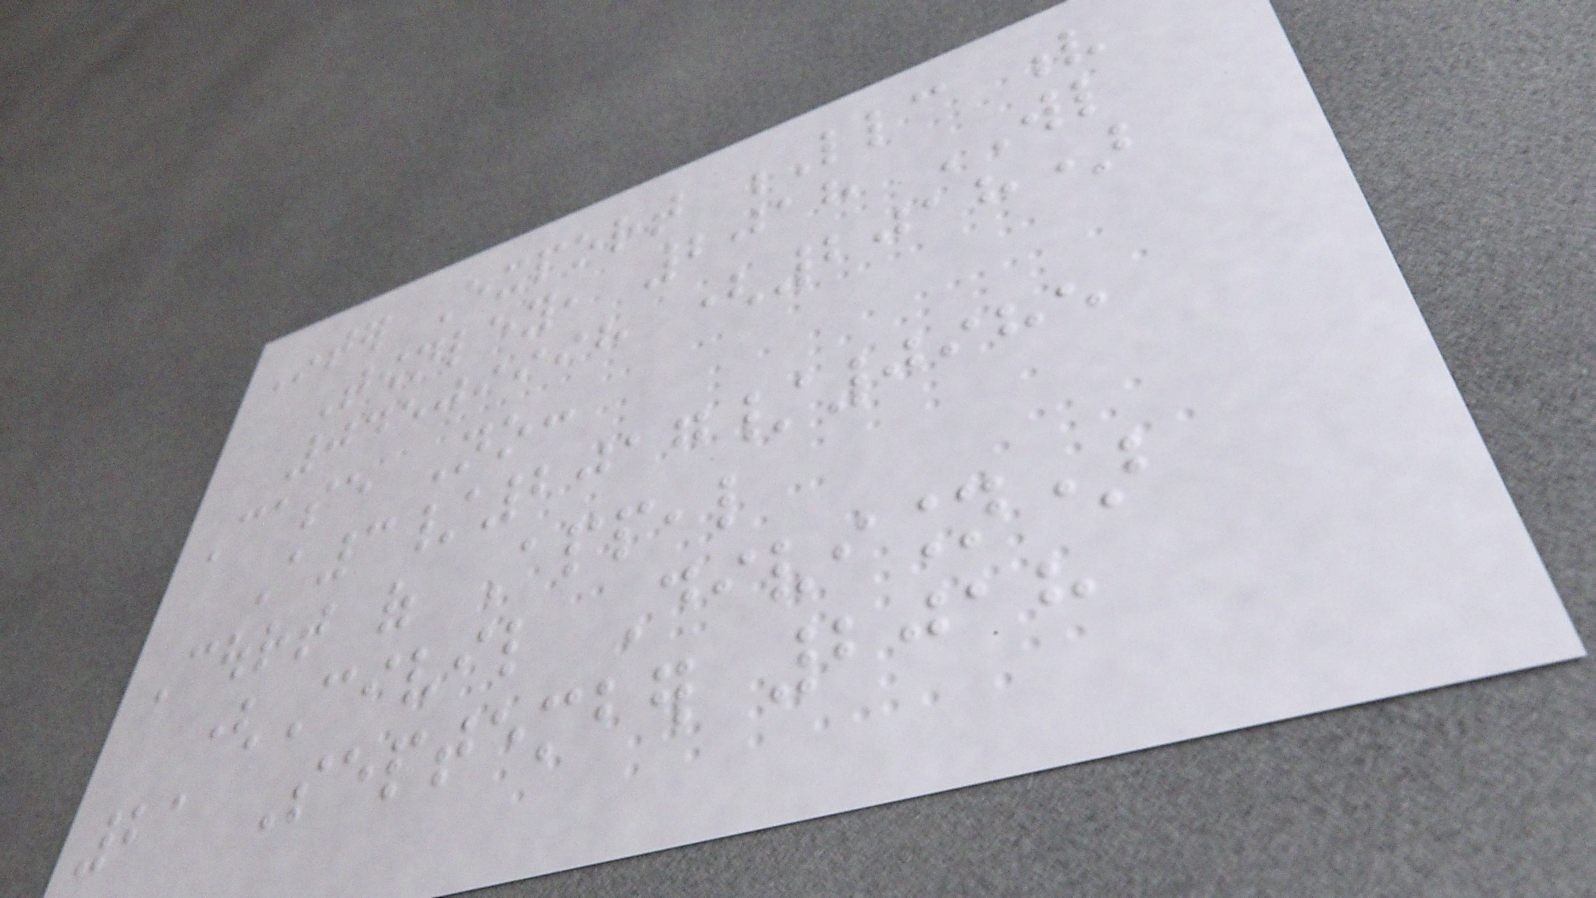Inter Export Llc v
Townley, 2018 WL
04509998 (2018)
Case No:
A3/2017/0985
Court of Appeal
(Civil Division)
21 September 2018
